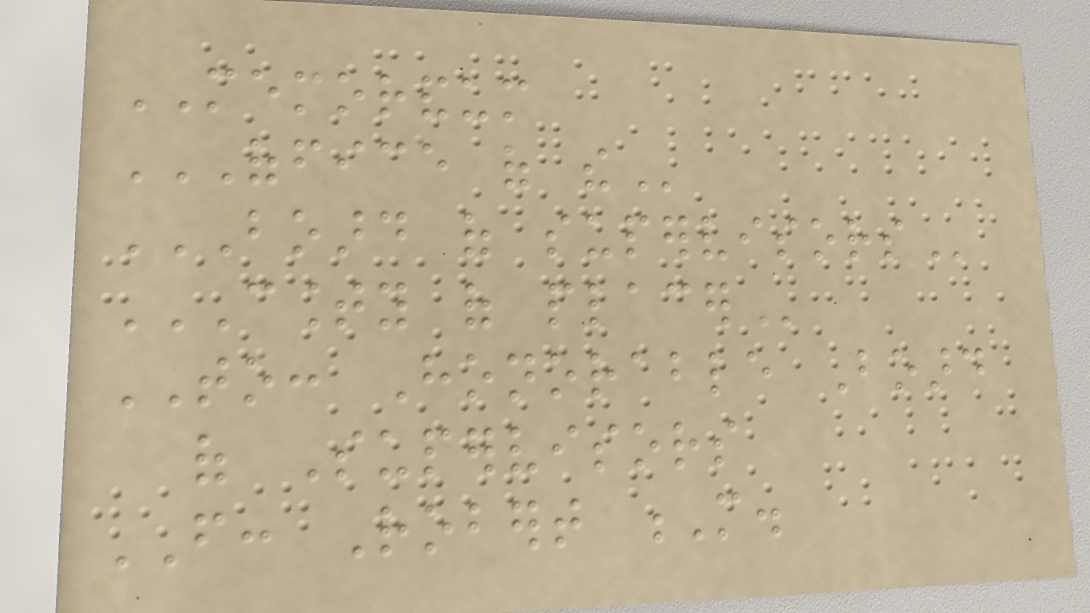MEMORANDUM
OFFICE OF THE
BOARD OF SUPERVISORS
COUNTY OF PLACER
TO: Honorable Board
of Supervisors
FROM: Robert M.
